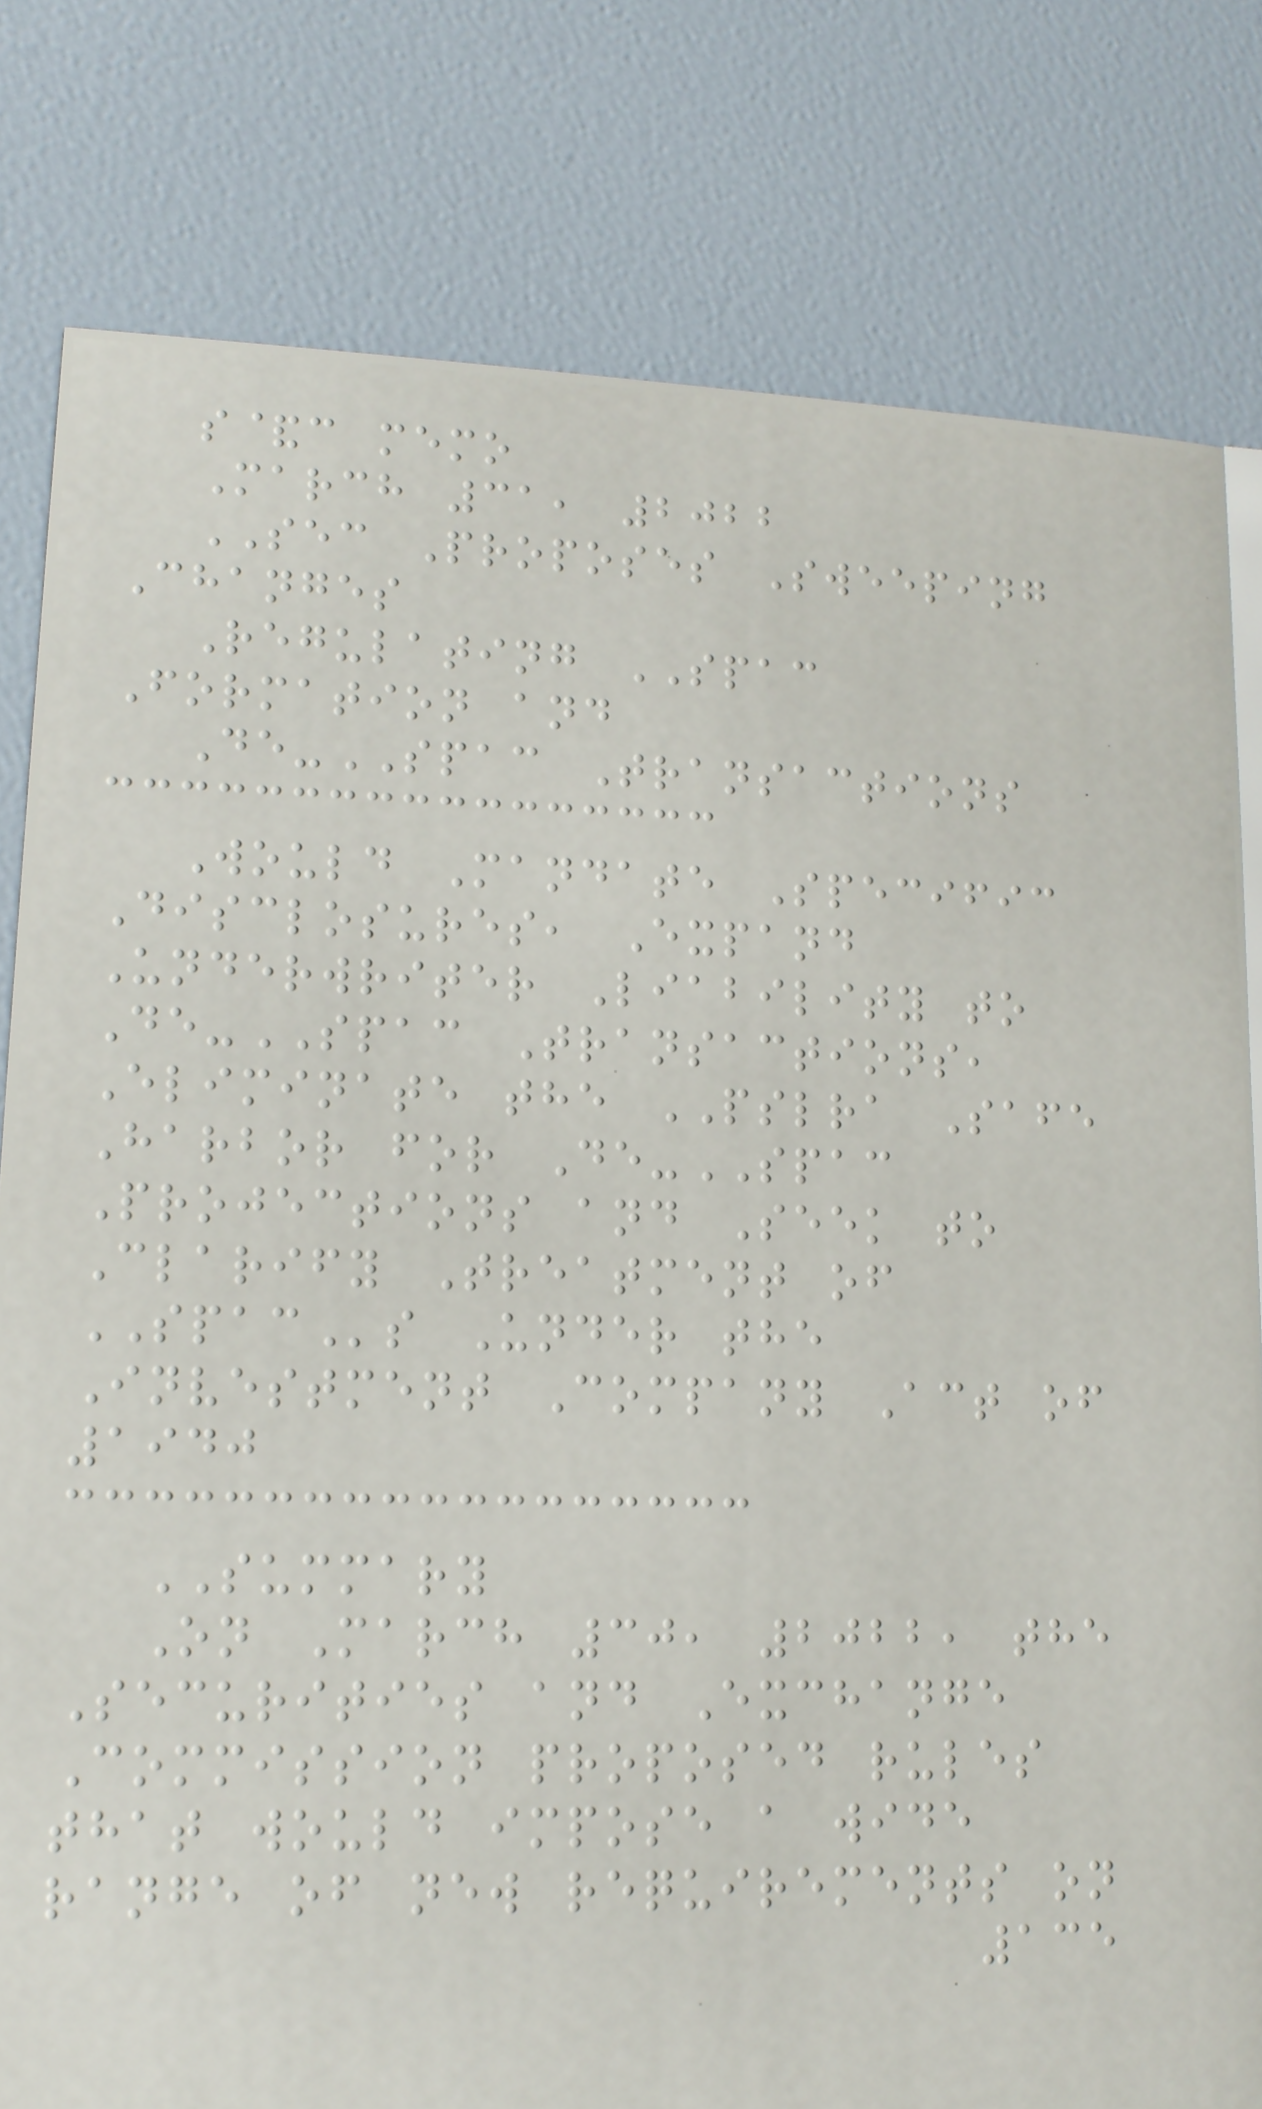s&c memo
March 31, 2022
SEC Proposes Sweeping
Changes
Regulating SPAC
Formation and
De-SPAC Transactions
Would Mandate Specific
Disclosures, Expand
Underwriter Liability to
De-SPAC Transactions,
Eliminate the PSLRA Safe
Harbor for De-SPAC
Projections and Seek to
Clarify Treatment of
SPACs Under the
Investment Company Act of
1940
SUMMARY
On March 30, 2022, the
Securities and Exchange
Commission proposed rules
that would impose a wide
range of new requirements on
135
